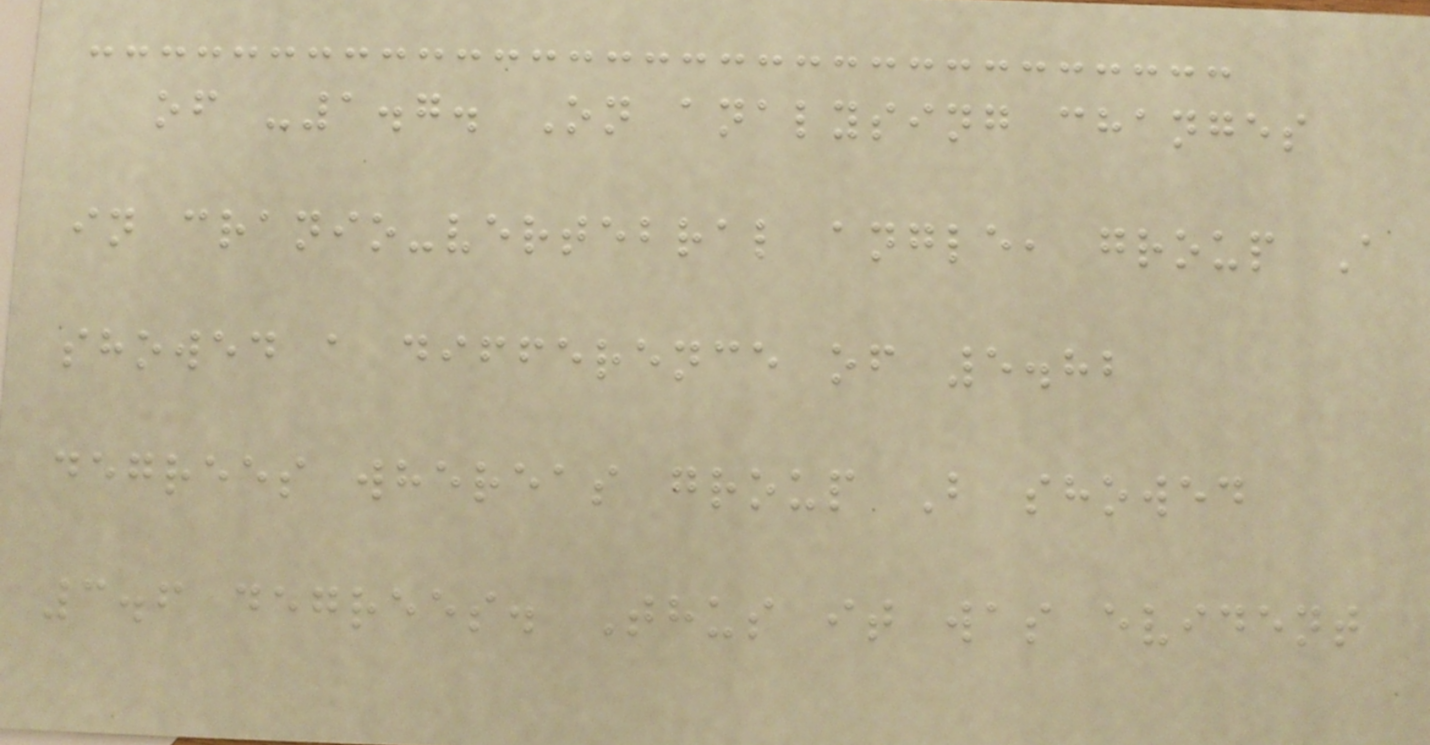of -1.7. On analysing changes
in cranio-vertebral angle, group A
showed a difference of 5.82
degrees whereas group B showed
3.6 degrees. Thus it was evident
